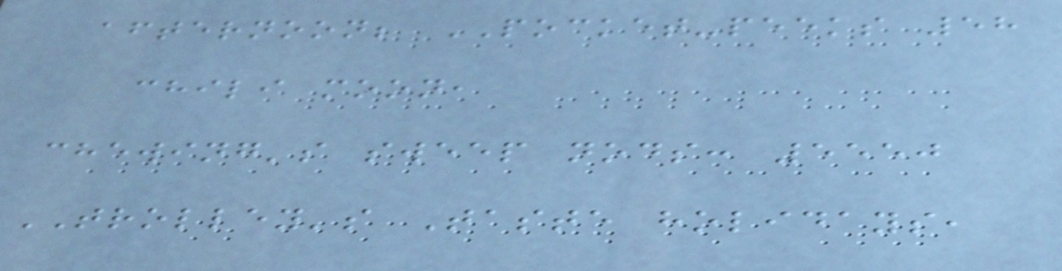afternoon; POCKET-peeks 58
chili moon,
chewing's sweep nods: 5550
TROLLEY's Taste holidays,
